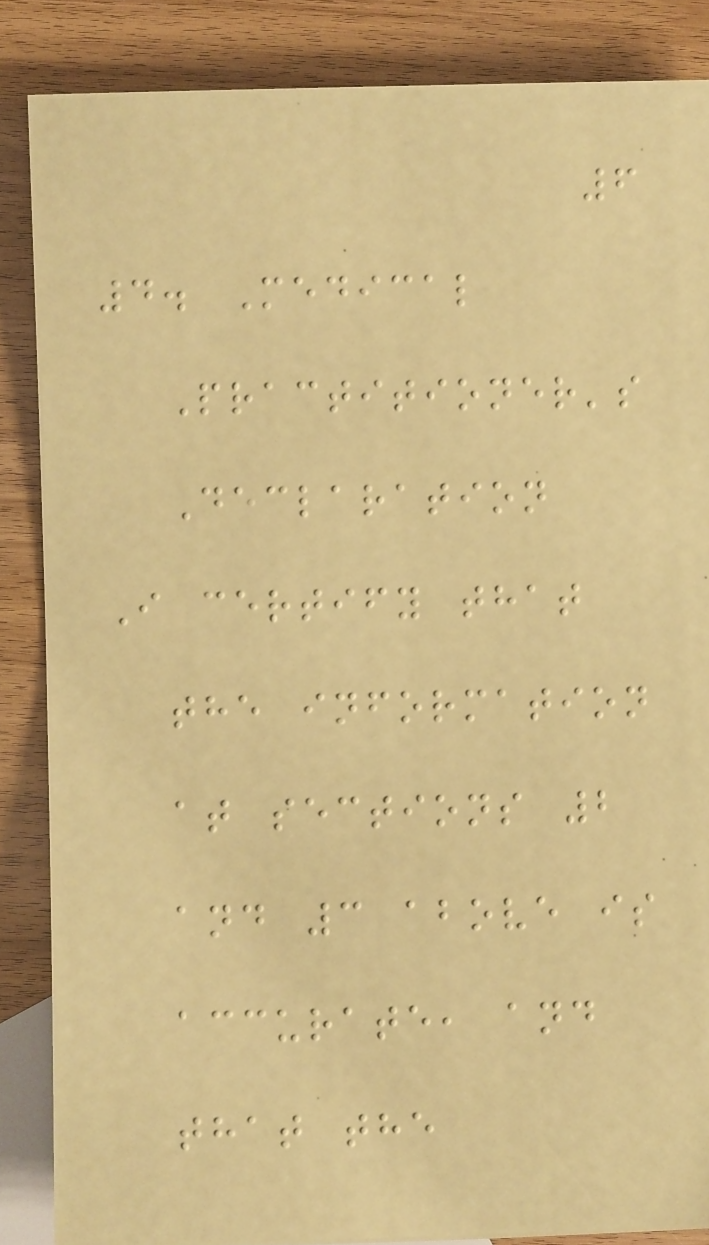6
4. Medical
Practitioner's
Declaration
I certify that
the information
at sections 2
and 3 above is
accurate, and
that the
